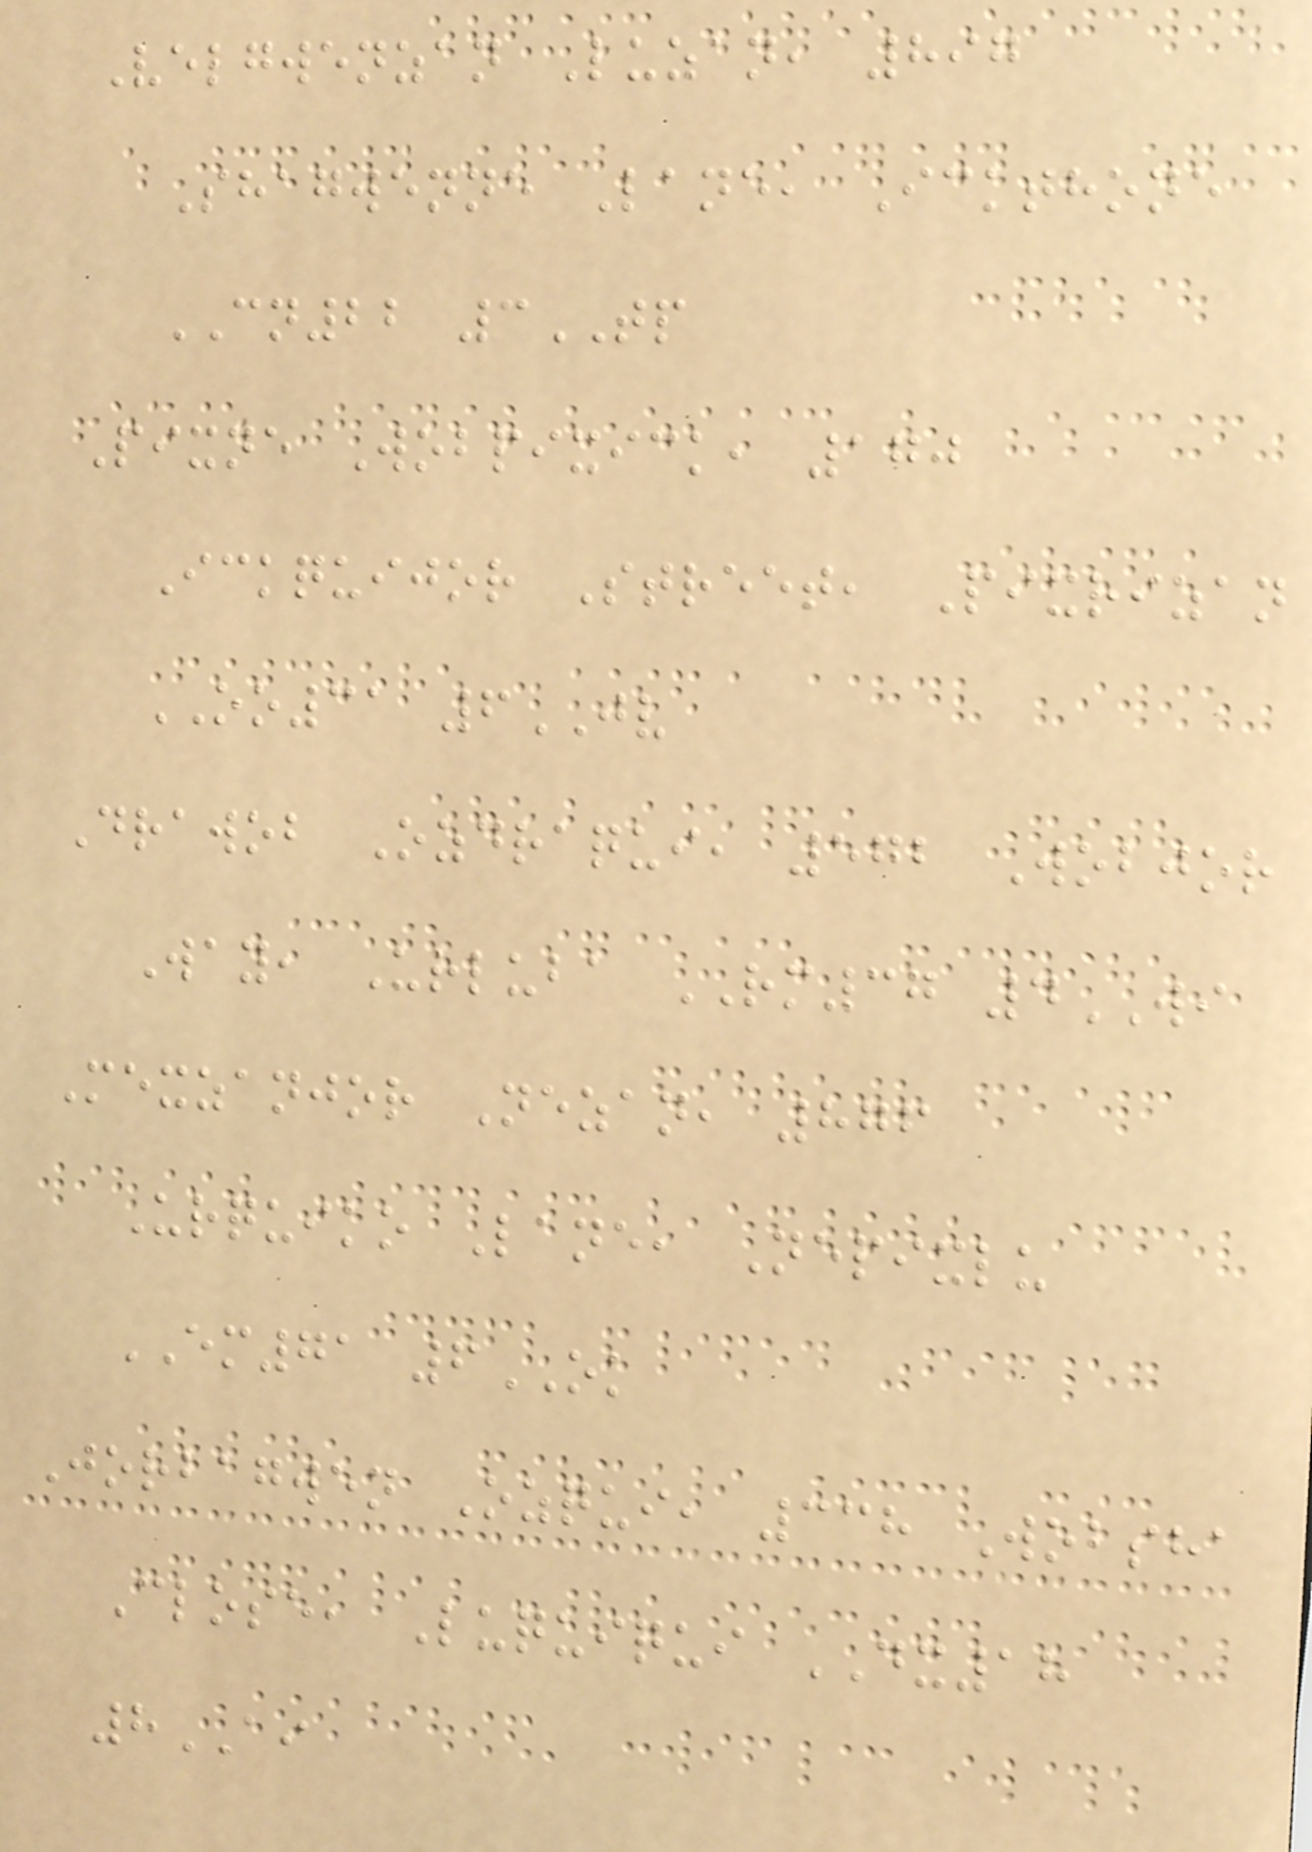Velgwenzan Luzan, 897
Shagwenne Lane, Ickthone
CN22 3TP
Pixne Wobpixick, 170
Ickquijor Street, Pixrizan
OO31 6JV
Drawob Ozdraqui, 572 Wobjor
Way, Urluba RM37 4WI
Mexzanjor Nezan, 876
Urquiko Lane, Nepixlu
EM71 6OK
Jorbagwen Ozqui, 338 Wobsha
Close, Luquiqui DX18
8AI
